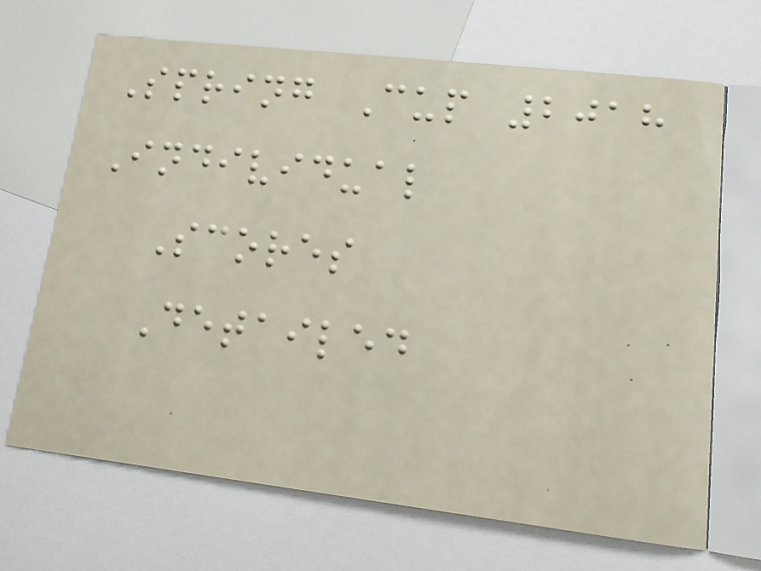Spring Cup 2018
Individual
Scores
Detailed
